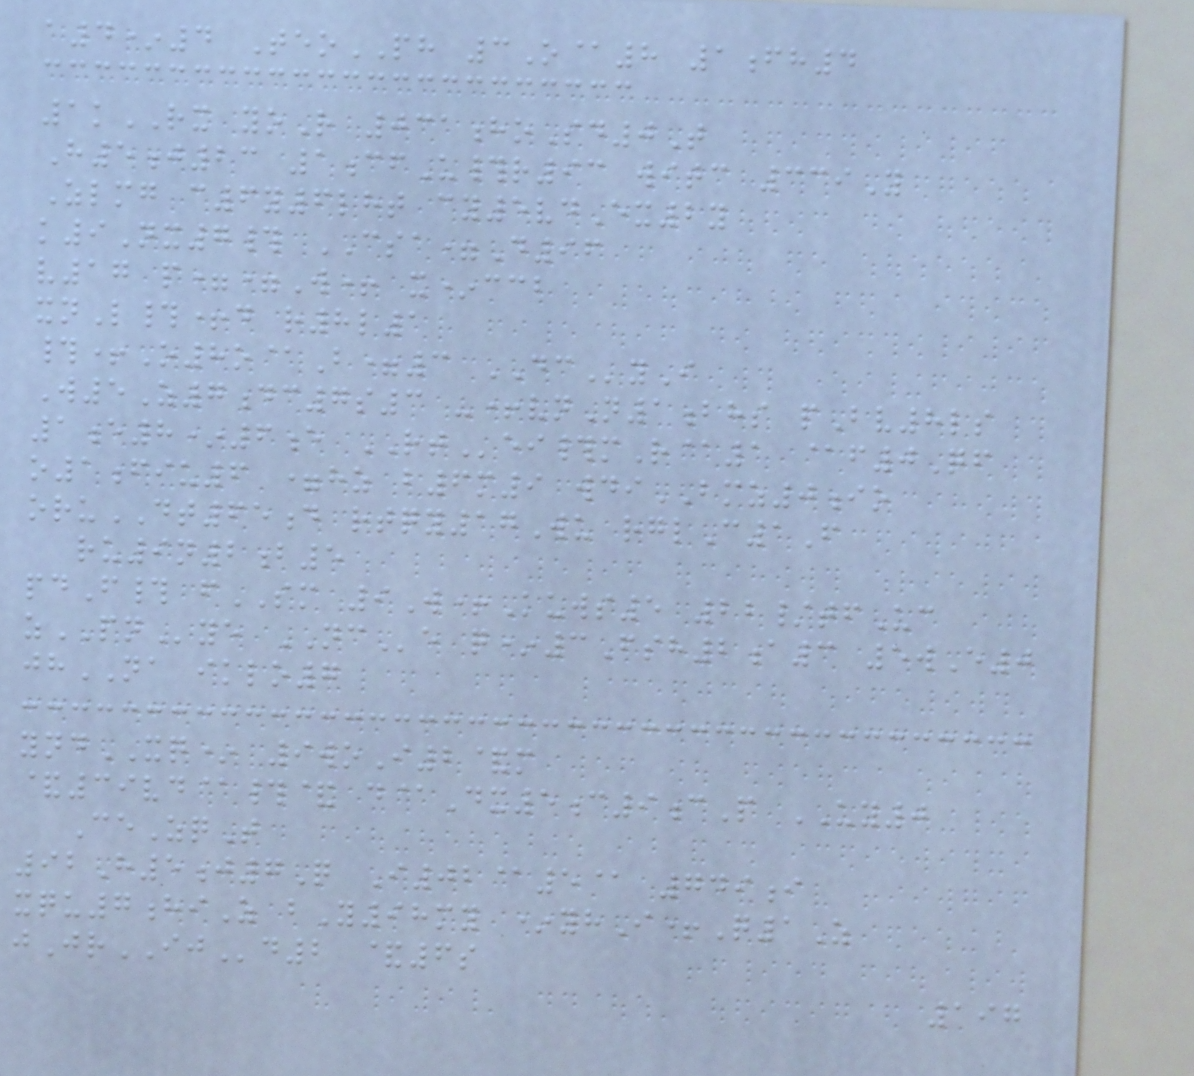a4*4 TeoPH 3O@8 1fh4
1kRX yoR 031hoSd0T
H5j23 1cfU#r93 witc 339Y
Zlmg c6y6lht cy5vdEx2y
k9Nx7# CSA=D96
v17 p==W+ x*ccb
xnL#+d r8l1
#+O8o@B=3 DCyI
W5Z7dc7s3 -+vnN1bhs pBv8ls
1e8*6e RTei#mR@1 @f0Qf
o1fiu6 =hz b6m9 wdiBMZ0io
oruDT65d rtqy17Wu rglC1F
ru9n2b5
pdF# fSM 9W+Kuws5 22/tfUc
zPNye NCe q*3Fsh2a3 5wE0
jhNA iklo7
yndXQ* 9woI2&m
&39vd@#& d@Dx5c9cP UY0
CeZqT
92H5j7Q I02@5@ 749i
xqu7hiZ bY98my *yhI+Q1Z
jJrIJd2 &6s
197
